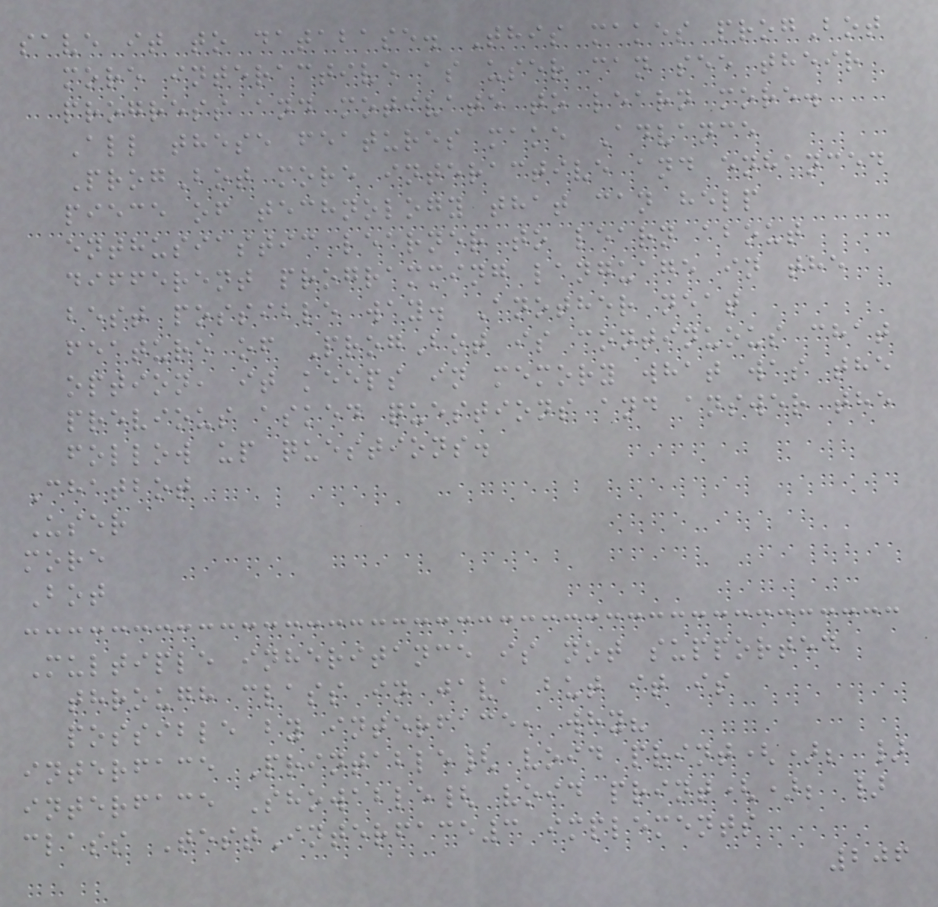save it to database. This makes progBot
more interactive as user can see their
progress and motivate to learn more.
All these features make Advance
ProgBot more interactive and enhanced
piece of technology that can help
enthusiastic learner to learn about
different programming language in the
best possible way. Another neat
feature of ProgBot is continuous chat
option, it keeps in memory what was the
previous asked questions and answer the
follow up questions.
Chatbot
User
more
Bot
Multiple inheritance is not supported
through class in java but it is
possible by interface, why?
interface Printable{ void print(); }
interface Showable{ void print(); }
class TestInterface3 implements
206
